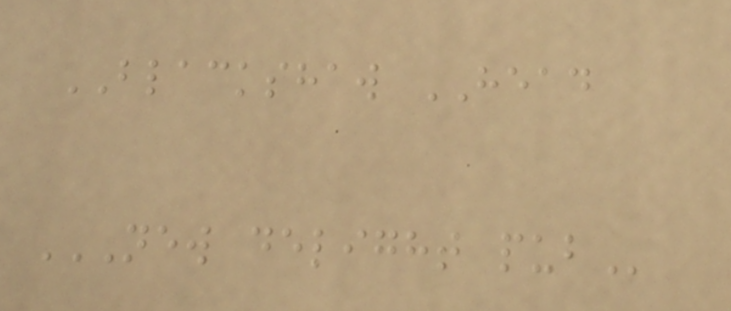BLACKSHAW HEAD
NEW DELIGHT PUB
